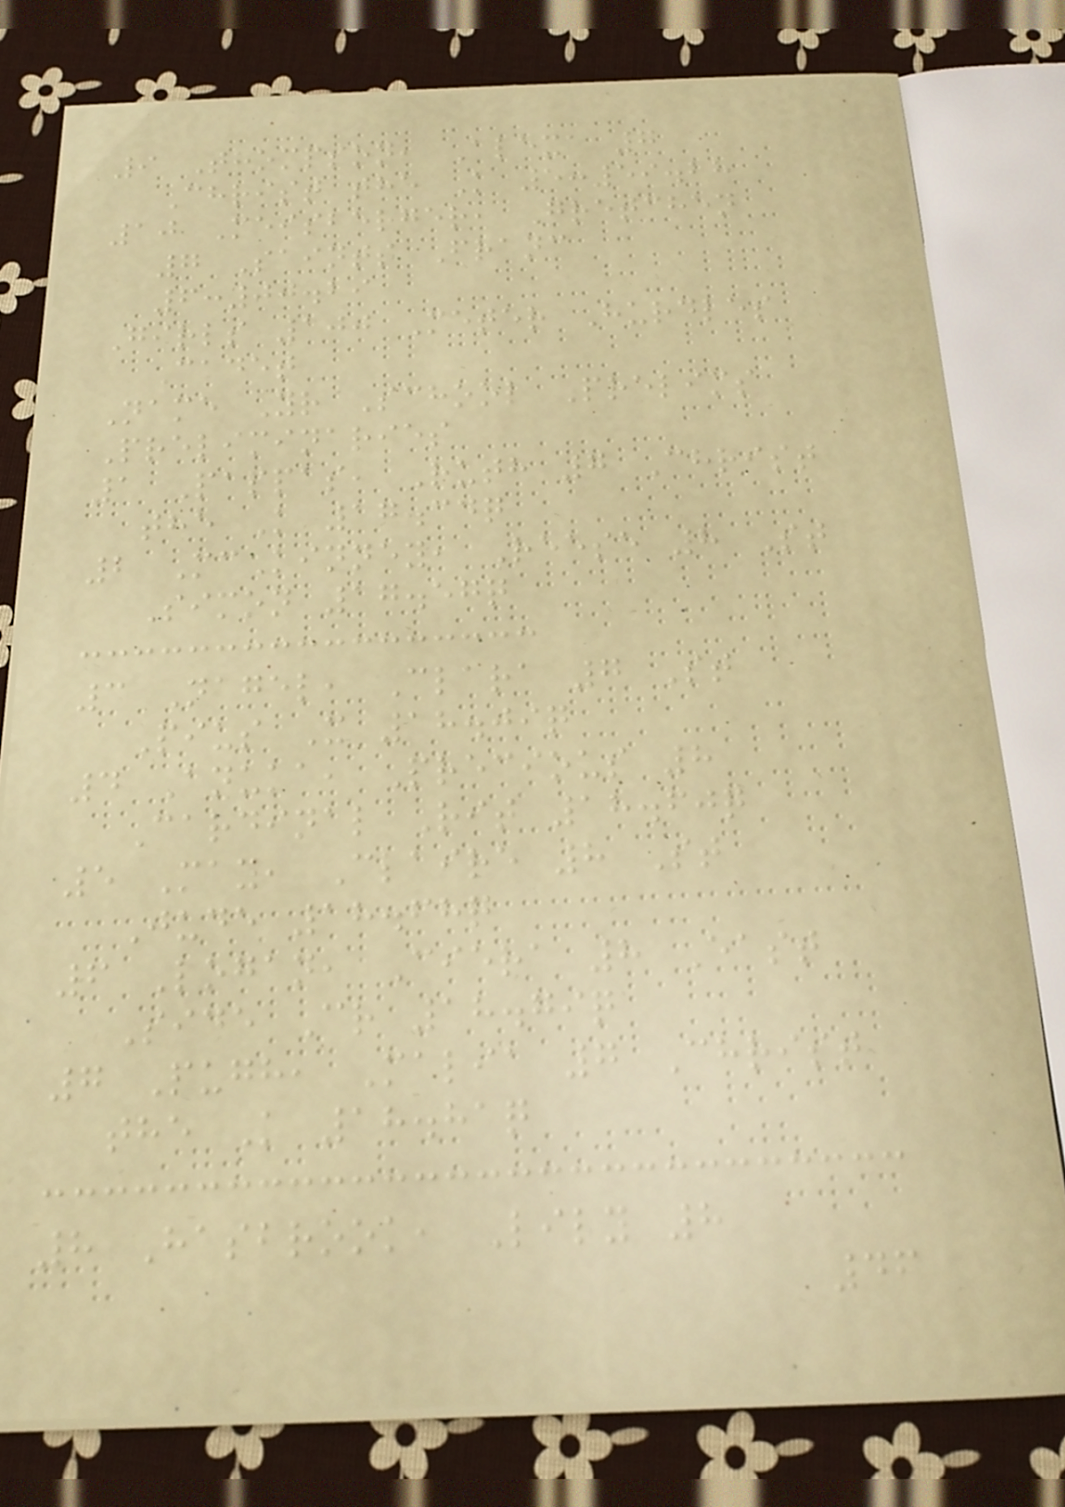9 Thompson, Alexa 7
Christ the K 5:59.28
10 Meisberger, Gretchen
7 Saints Franc
6:00.29
Girls 100 Meter Hurdles
Cadet
Name Yr School Prelims
Preliminaries
1 Pappas, Ruth 7 Christ
the K 17.34q
2 McKinney, Reese 8 St
Simon 17.57q
3 Nagel, Clara 7 St
Pius X 18.09q
4 Anuka, Precious 8
Cardinal Rit 18.60q
5 May, Claire 8 St
Jude 18.68q
6 Logan, Ciera 8 East
Side Cr 18.79q
7 Pugh, Malia 7 Christ
the K 18.81q
8 Hasbrook, Lily 8
46
